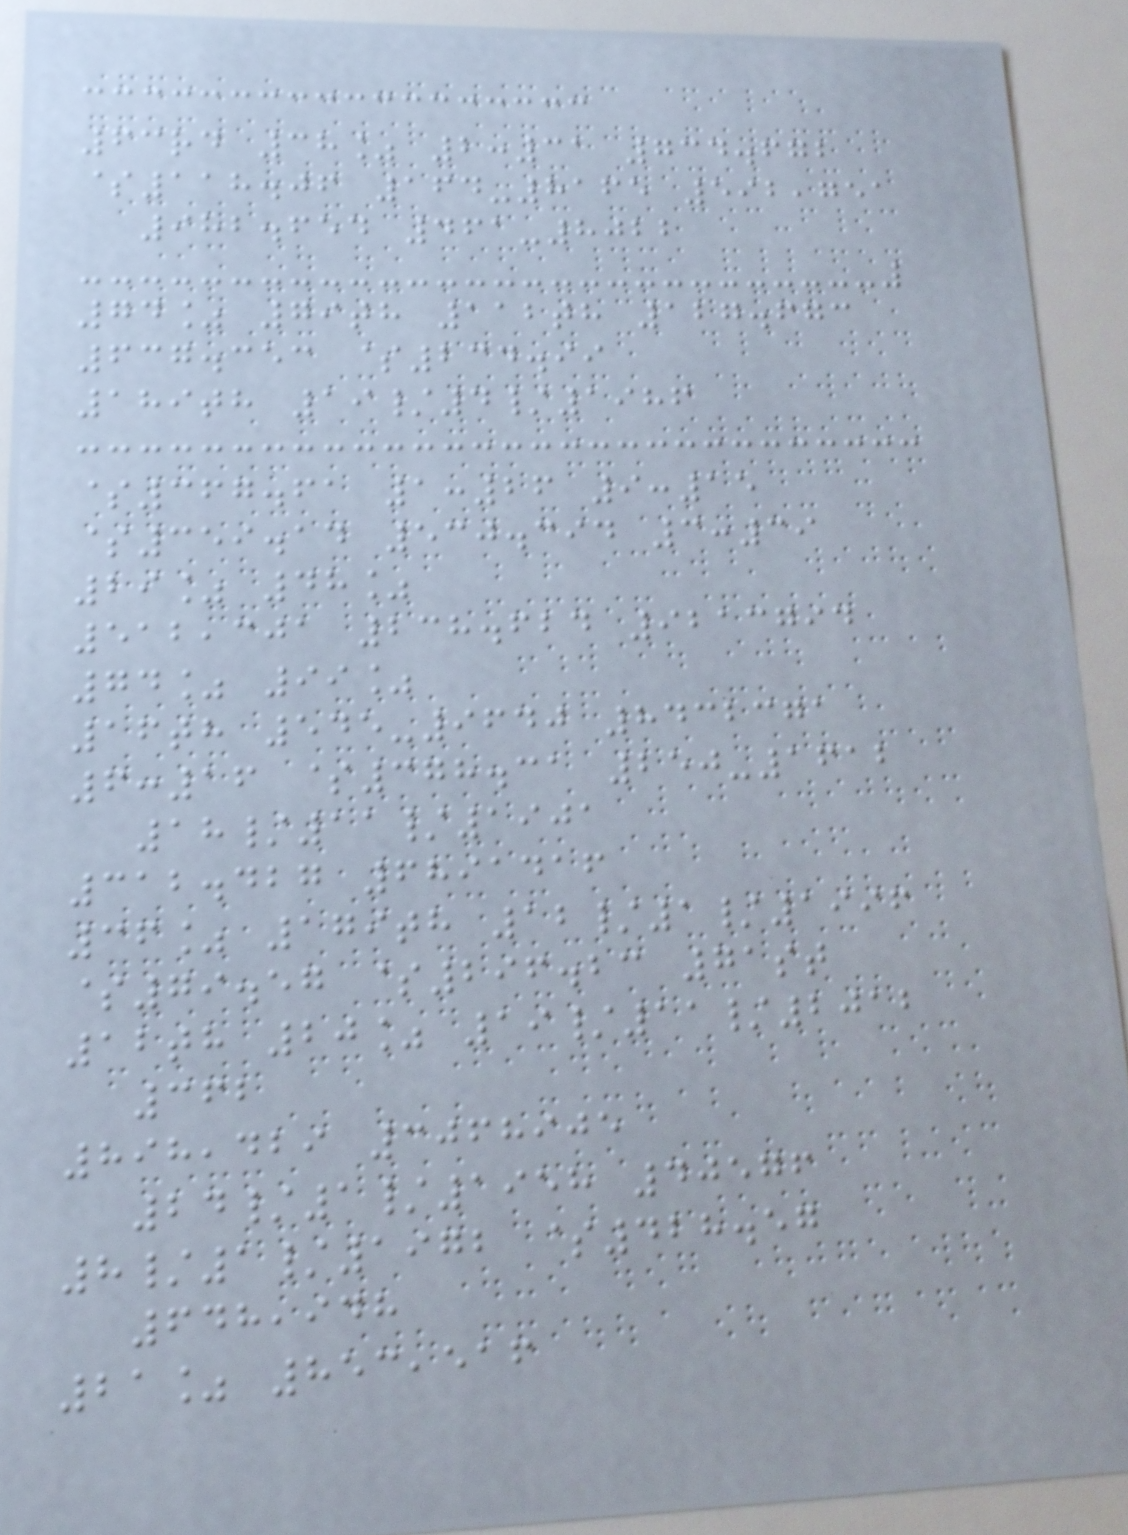63rd 38% 2:31 734.672
$118.06 164-8165 592,751
982.654 461-8022
74% 79th 112th 127.673
637.353 $234.99
189th 19/4/1986
$367.61 1:26 9:15
$359.14 530.394 3:39
29% 48%
512,301 238.624 9213794
74% 99%
16th 545-9640 8432371
6:16 $378.31 250-1612
18/11/1901
312.427 6891416
36% 179th 12/1/1996
$79.57 $296.23 71st
12th 20% 19/11/2012
362
898,429 3068905
24/1/1958 40576
8/1/1972 $428.57
648,948
21% 853,516
